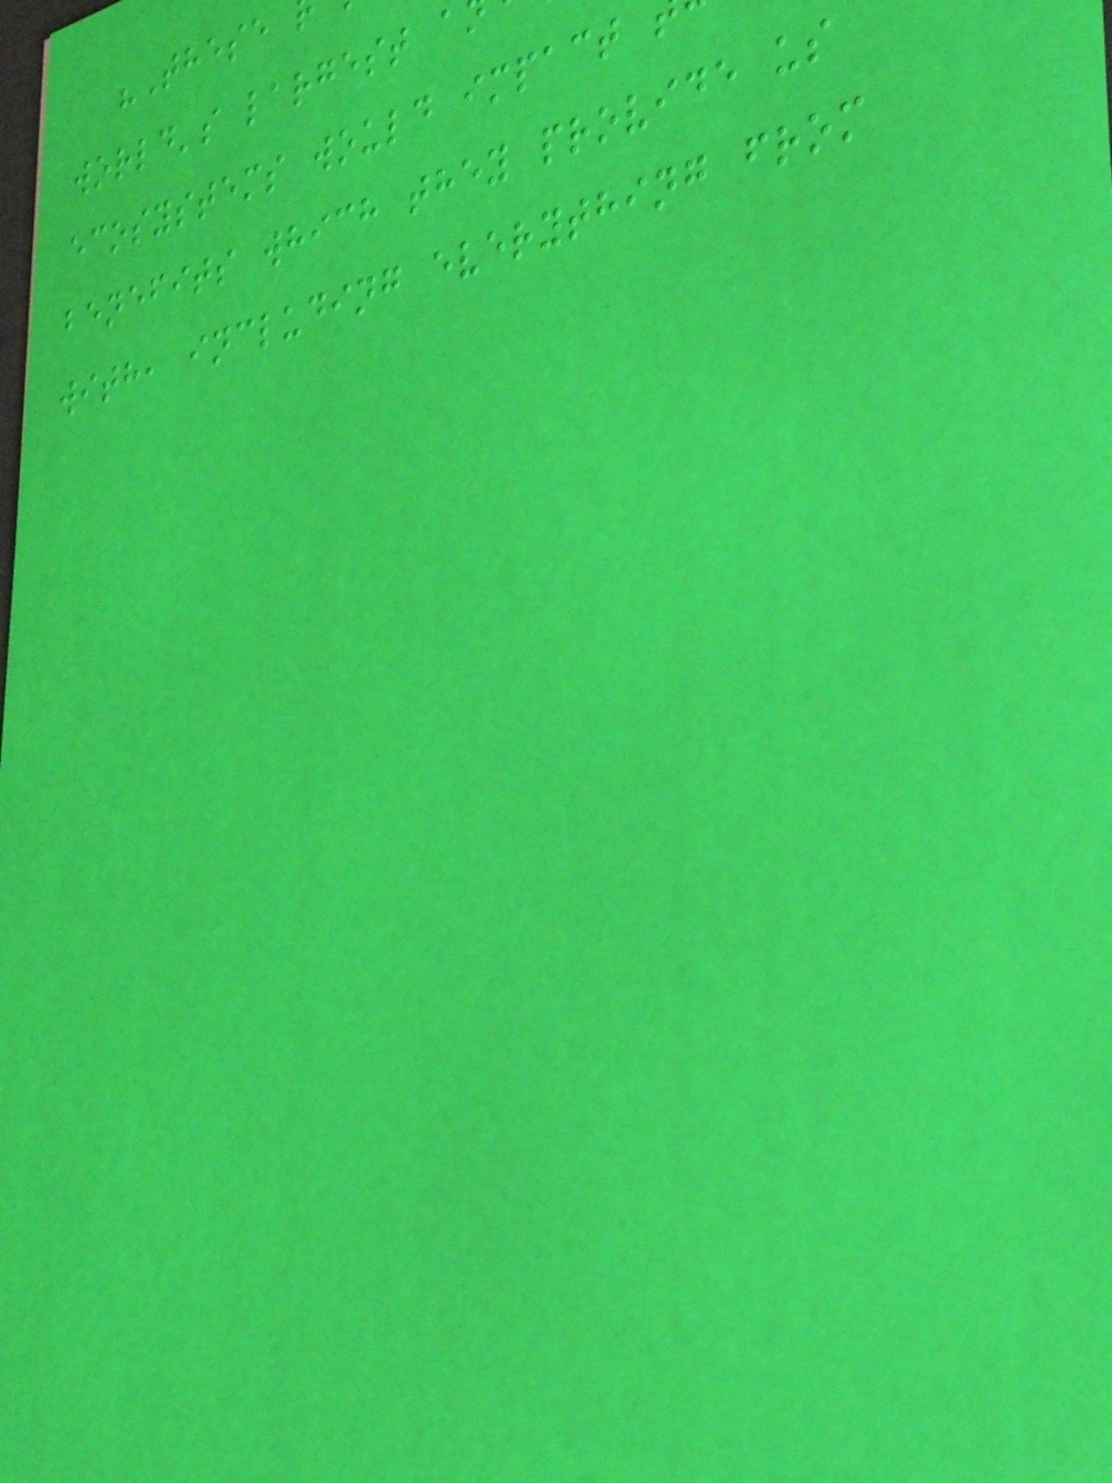"These
world's largest a
ecosystems would impact
benefits which they provide us
with, including everything from
